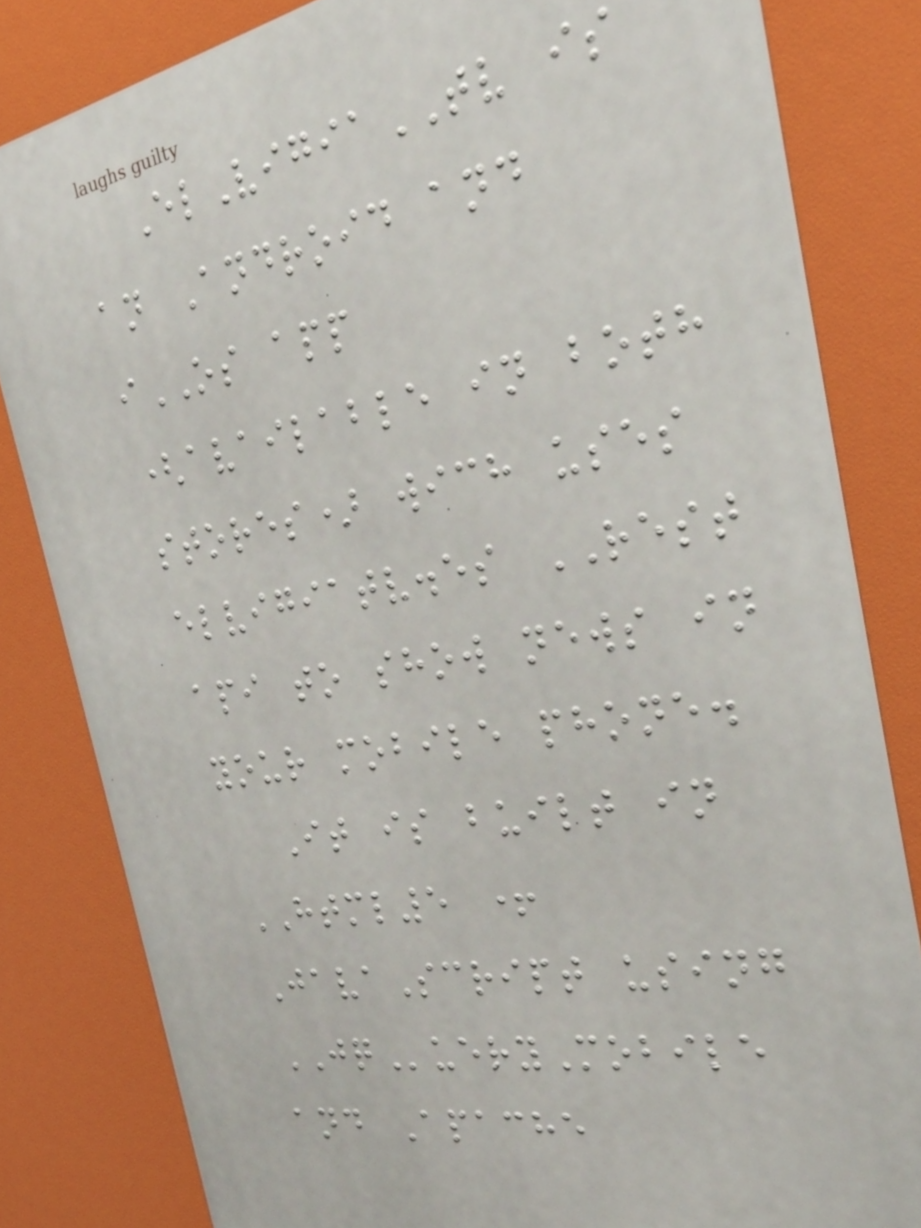ElVigiaTV is
an Android and
iOS app
(available in both
stores) wich uses
elvigiatv.es REST
api to show news in
your mobile phone.
It is built in
HTML5 +
JavaScript using
JQueryMobile
and Apache
